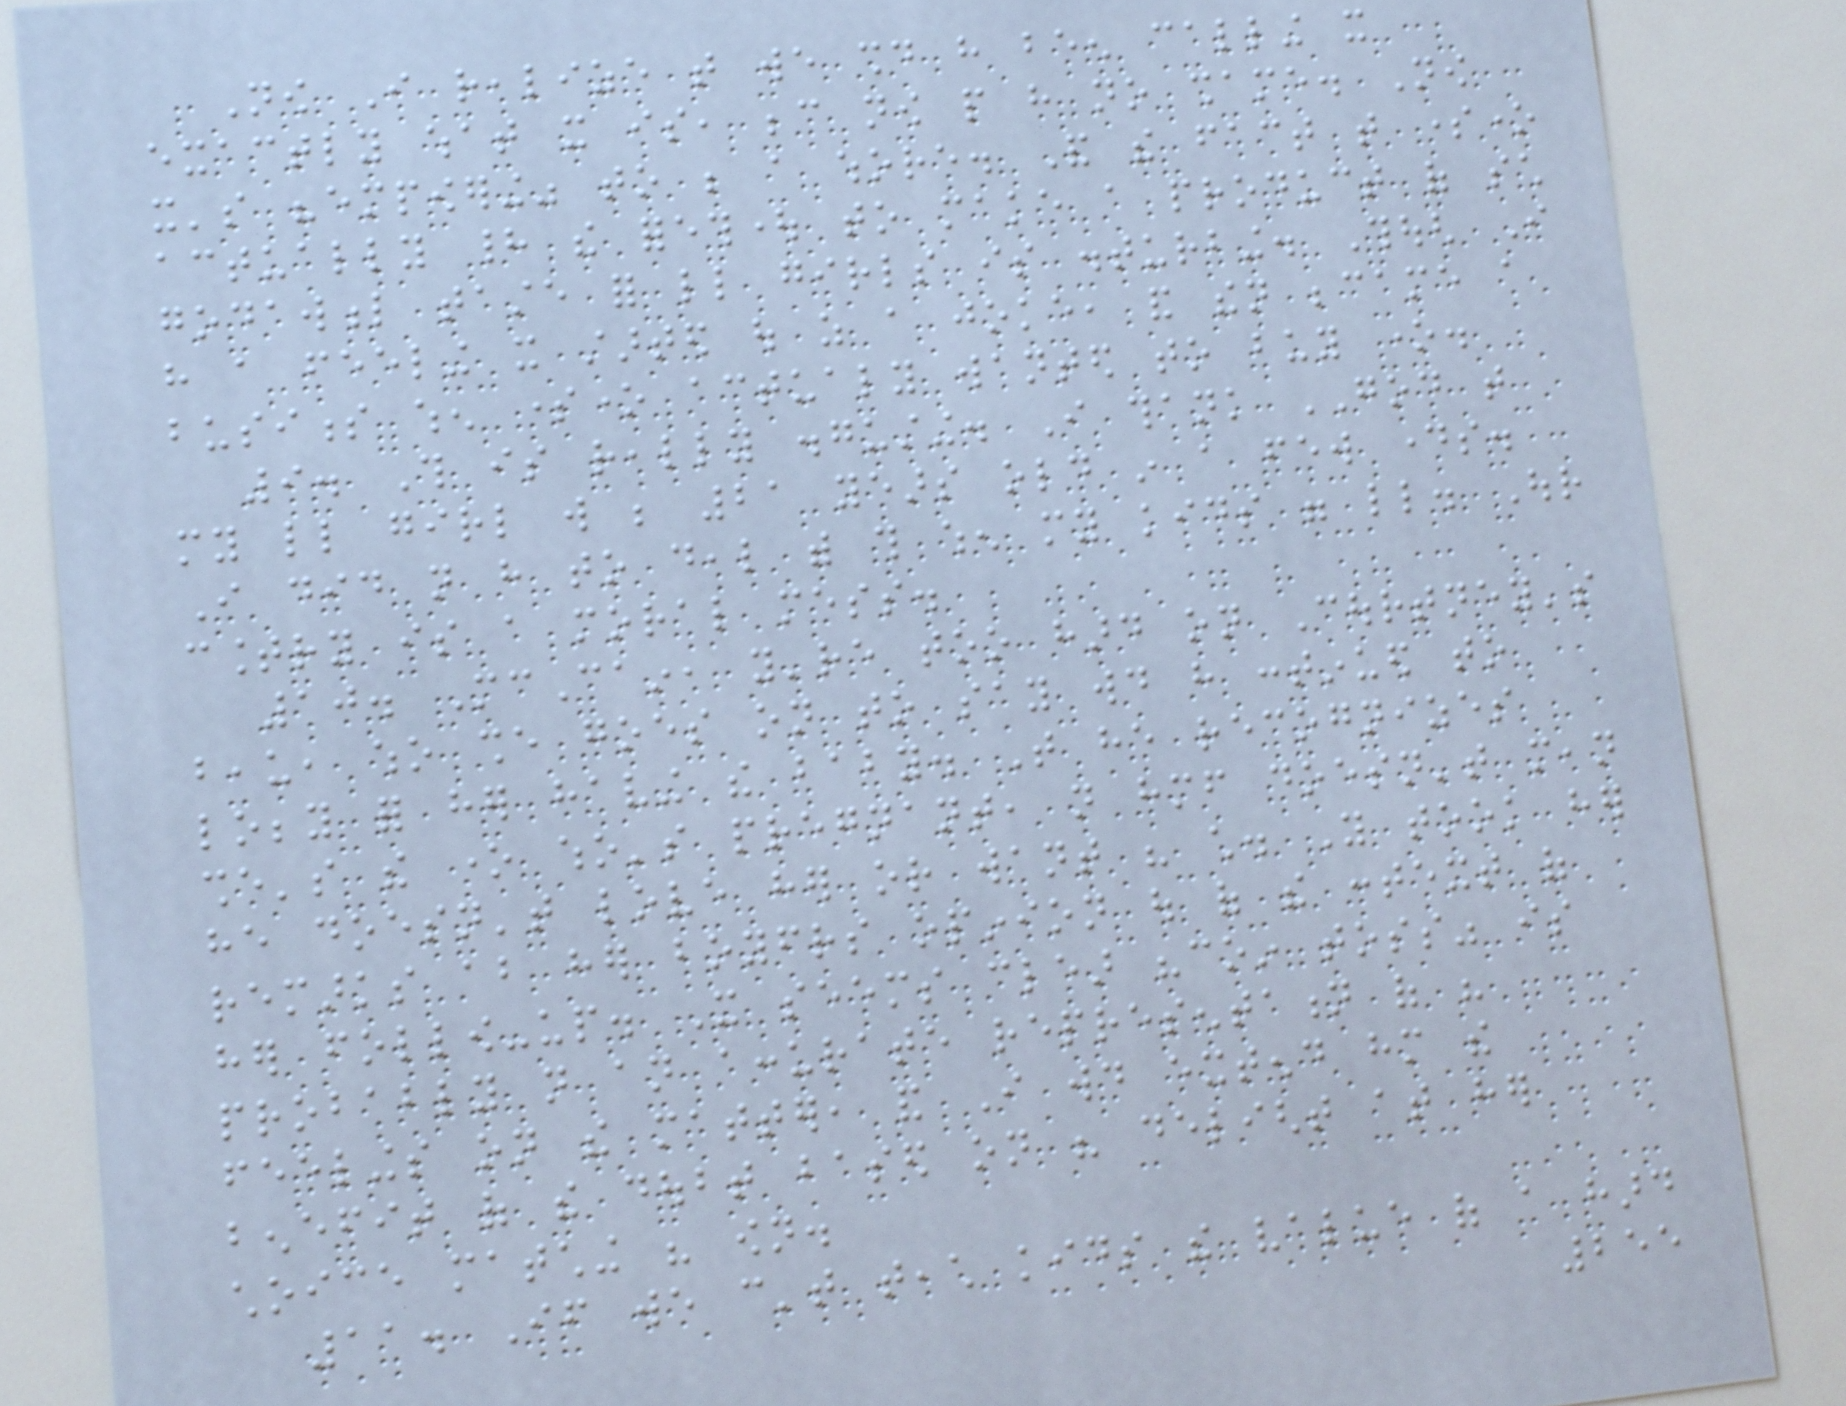Now I realize that we should have been calling it
exactly what it is, because now people have no shame. Now
it's "empowering" to be a whore. And the fact that someone
actually had the forethought to make a product of such
godawful taste for little girls is disturbing. Though I
have a feeling it started out as a joke, and then became a
business when someone actualy wanted to buy one.
9. This is really disgusting. I thank GOD that
my little girl will be 21 years old in a few days.
I did not have to deal with this when my kids were little. Our
country is a moral mess.
10. McCain, you're too hard on Courtney's
beau, who she goes on to say would have continued to
lobby for her having the baby. That he recognizes
she's the one who's pregnant, not himself doesn't mean
he doesn't love her or want his child. You took her
remarks about her boyfriends opinion out of the context of
her follow-up. It seems clear "coin toss" is
probably not an accurate representation of his
feelings on the matter, and I would extend him the
benefit of the doubt based on his delight at her
choice matching his own.
11. If we can't teach kids the value of a hard
255
